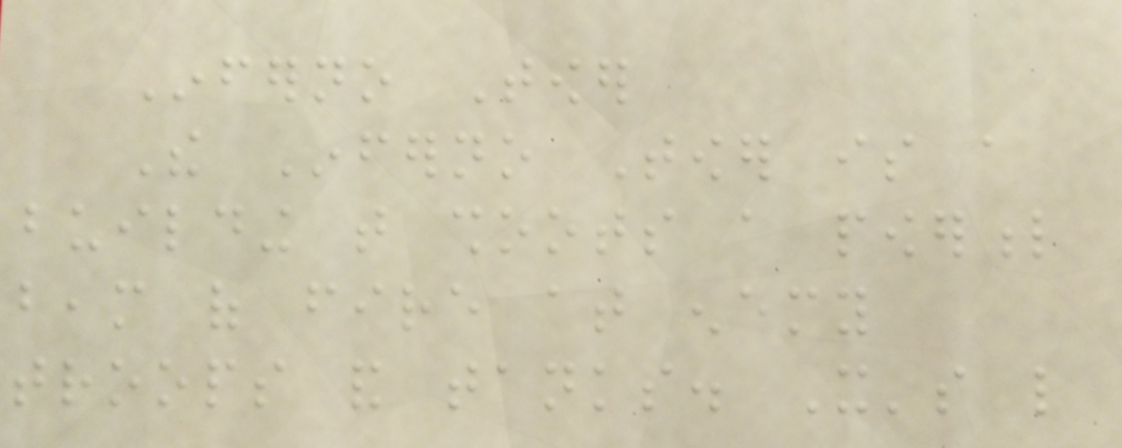Inferno Tower
The Inferno Tower is a
building that shoots a powerful
beam of fire at enemy
troops and tanks. It's like
